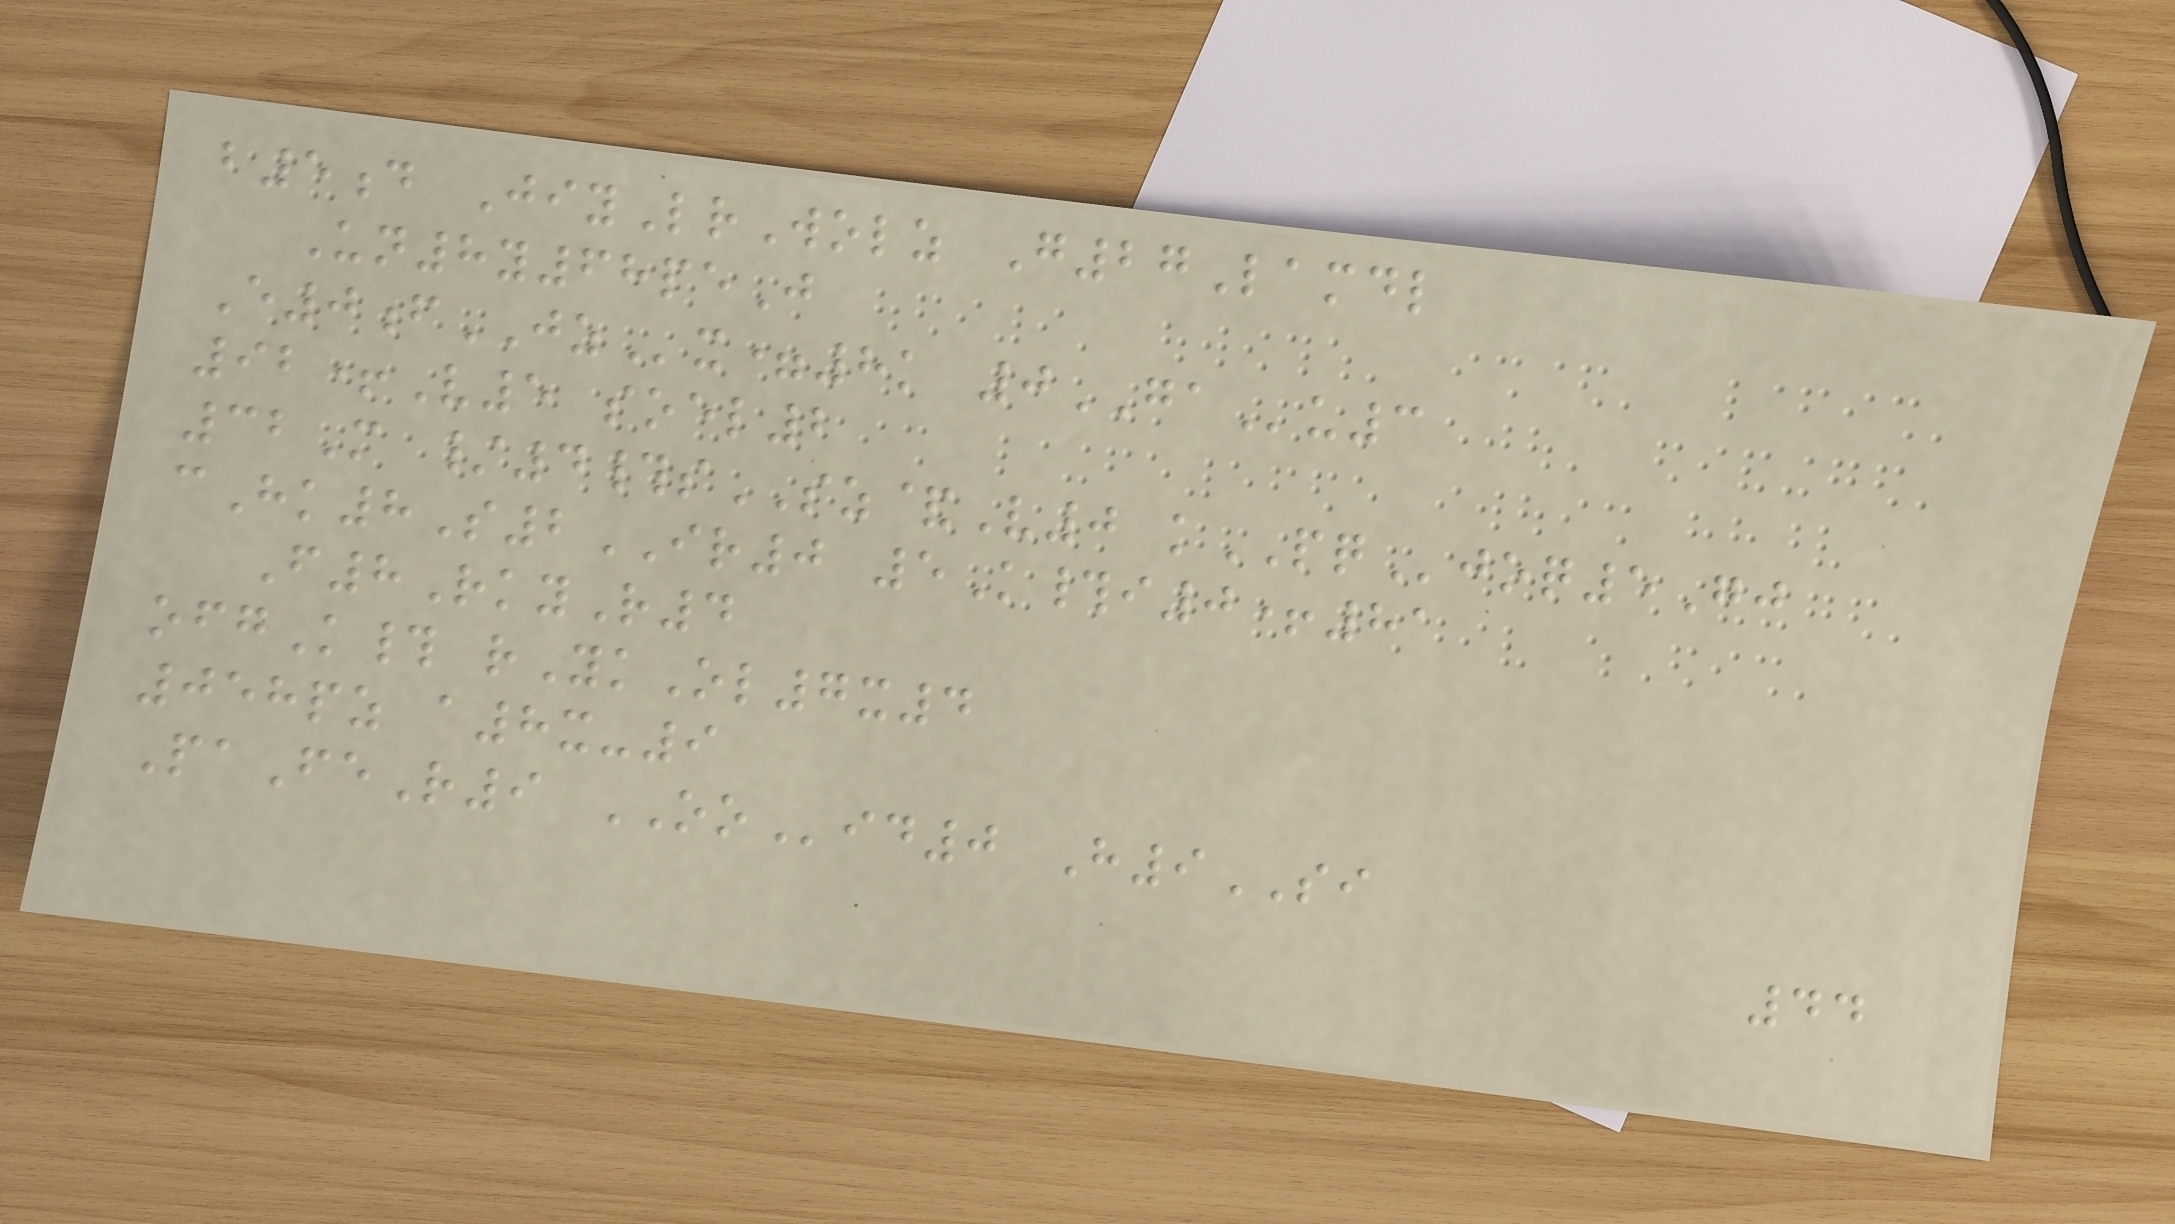b5d JiyLrWolz G27Lamdl
Un8y68peJ
E0fJZx=8k 0GAu3
92+V5 soel2
32M /4#sSZ&V0 kPQjoq5Gj
cHk8S2IR0 5K#i0+81
F8RkyR4
ofgK# rYkOl7x4
058pz a8x-9
PaFeR9 OOid0 H9SI
44
